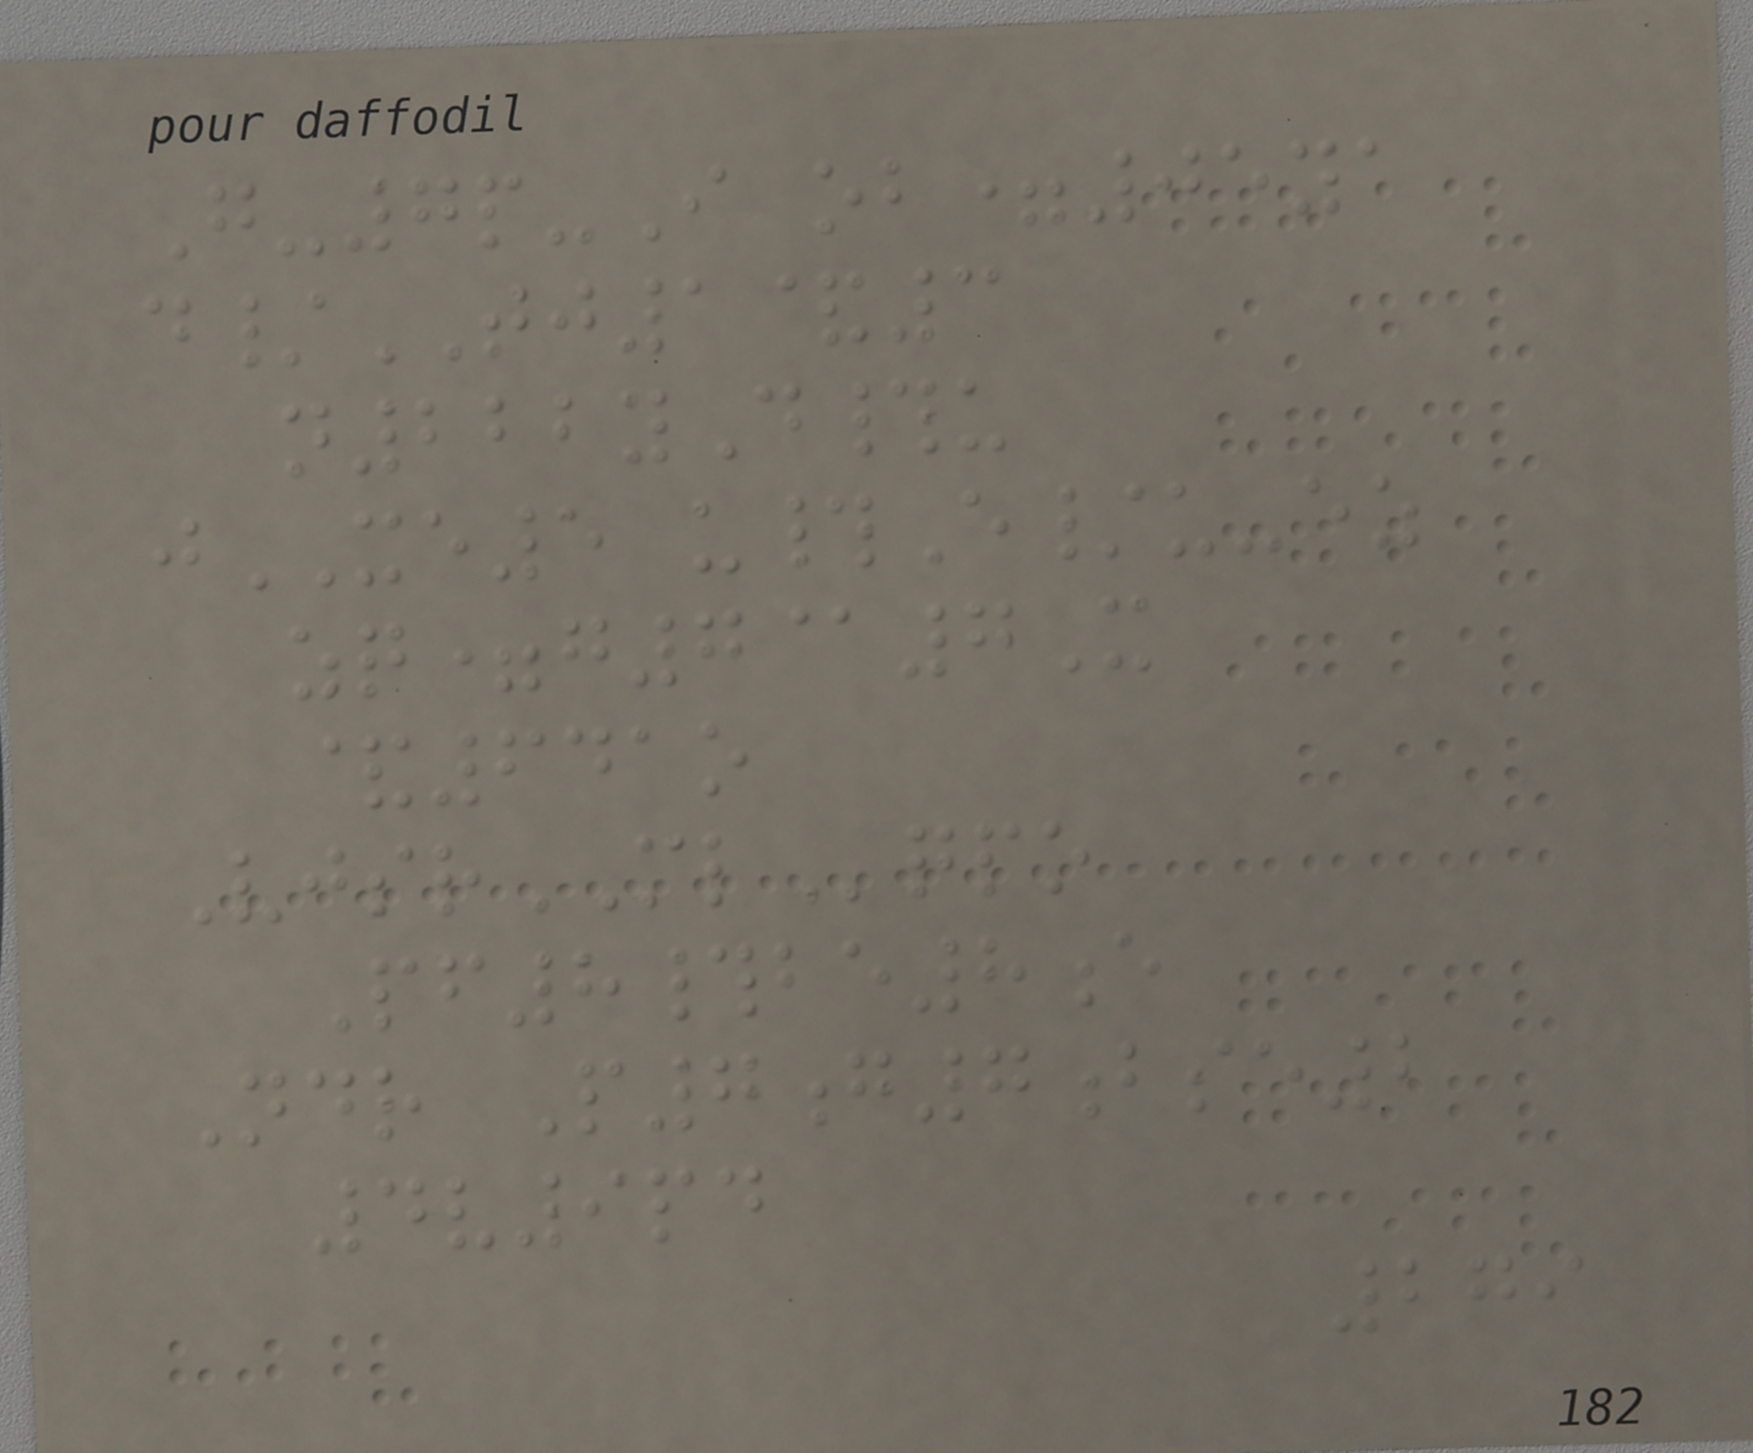G-7p-I ob=05ya
d/TJ1&3
n222yD#u
jXE5 u#E/u-ez
zq=g7@7X
&641o
VjsrMLqpo
Pf8#be8e
Ndr P7g7bse2
4v9pd
279
